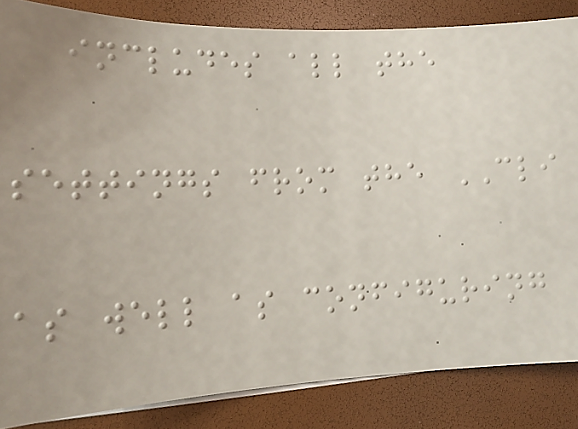includes all the
settings from the CLI
as well as configuring
